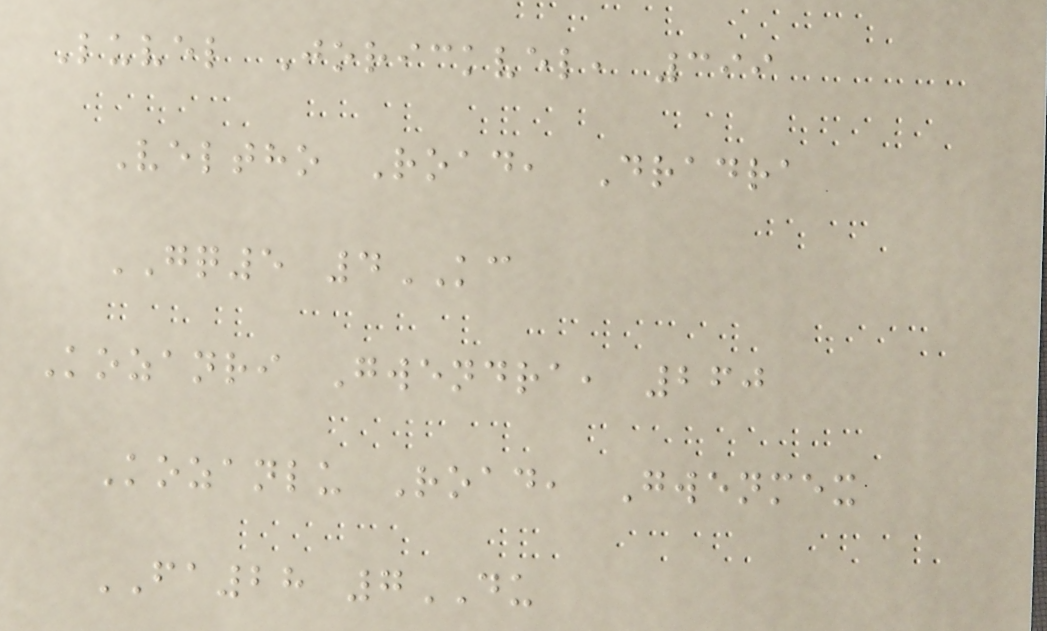Luvel Jorickvel, 399
Veltho Road, Dradra
GQ5 4KC
Kozanri Gwendra, 260
Kozanlu Road, Gwenmex
FA28 7DU
